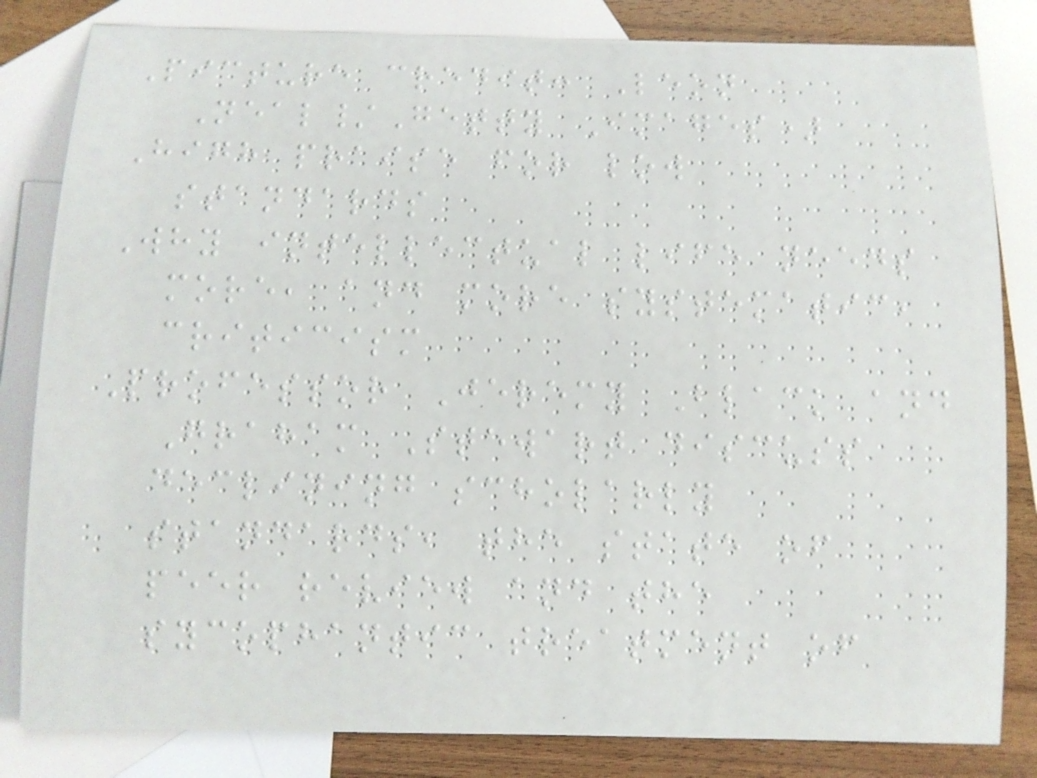Picture credit: Leon
Neal/Getty Images)
High praise for low
standards
Why intellectual life needs
more, and more systematic,
criticism
Professor Jeremy Black and
Graham Stewart discuss
declining scholarly
standards, the state of
peer review and the
sycophantic treatment of
